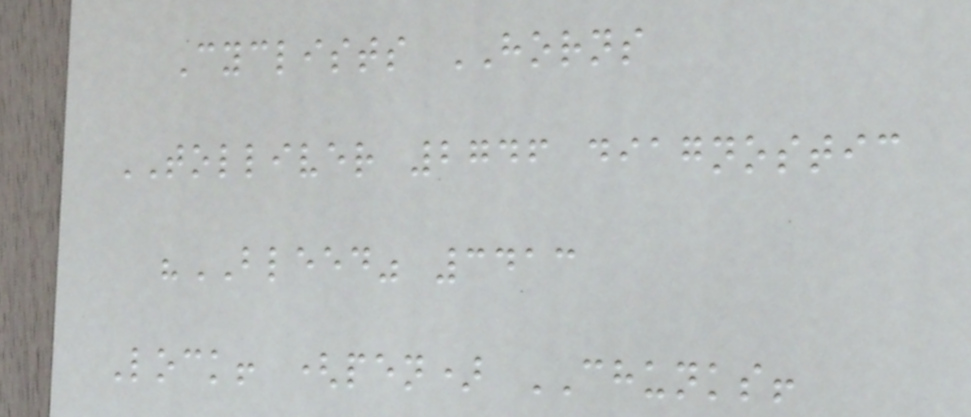Cyclists HORNS
TOLLIVER 2746 diagnostic
"BLEED" 3413
Lock! (pen) CHUNKS!
